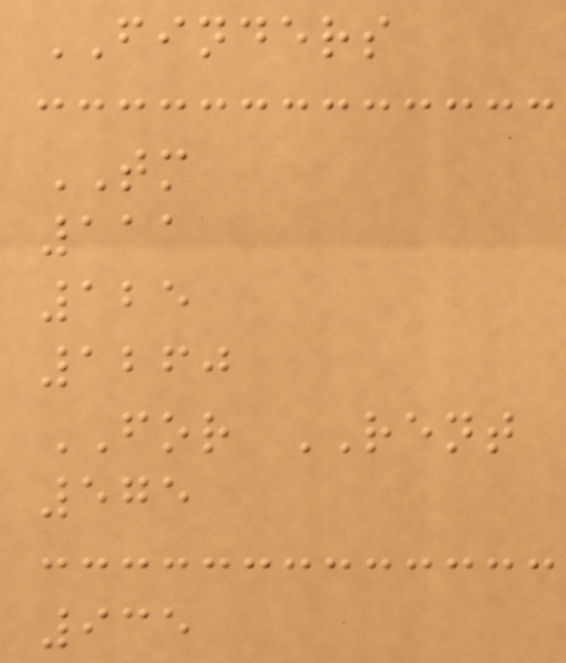FINDERS
TM
111
125
1260
FOR RENT
575
935
